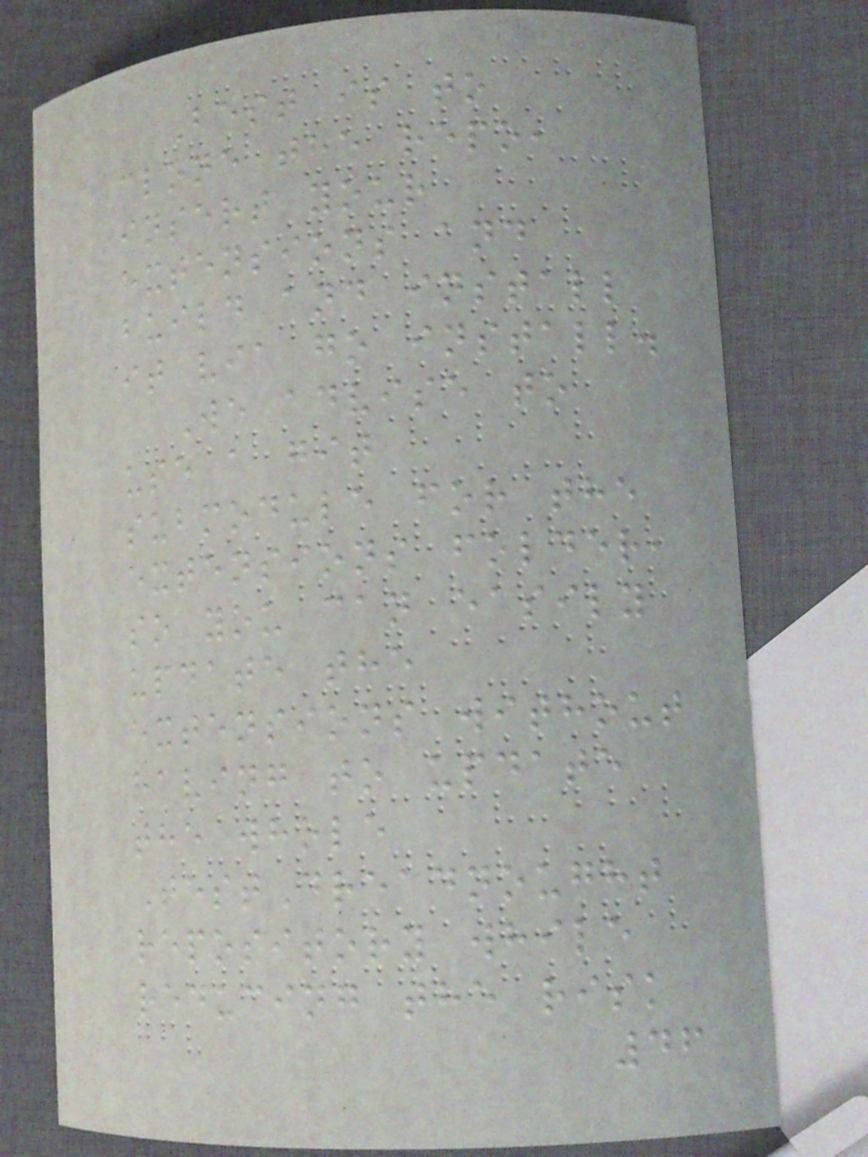Best is to
clone the repo,
insert your
extensions and
build and install
it via go install.
We advise to
use a git
submodule for the
extensions folder,
so you can easily
update the
extensions without
having to update
the whole
TestDreadnought
repository while
reducing the risk
46
